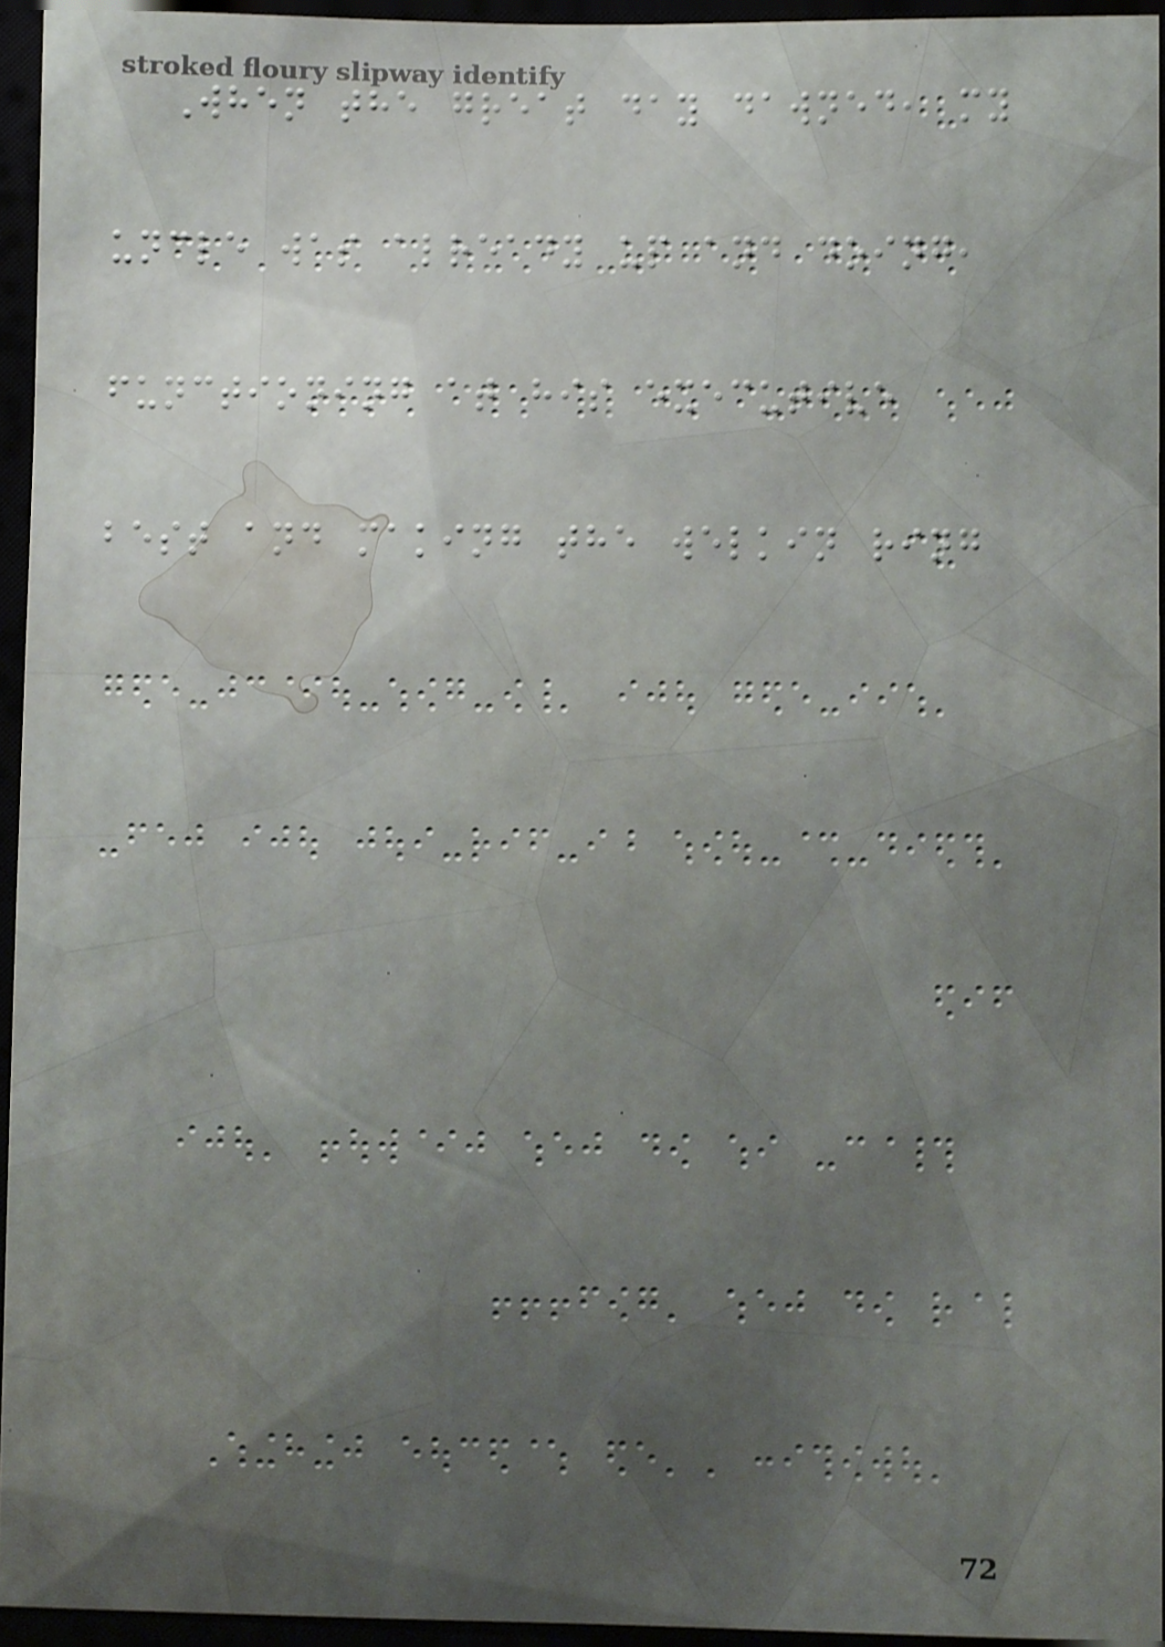When the great day dawned, my
uncle was already up and doing,
functioning at his executive
best and making the welkin ring
